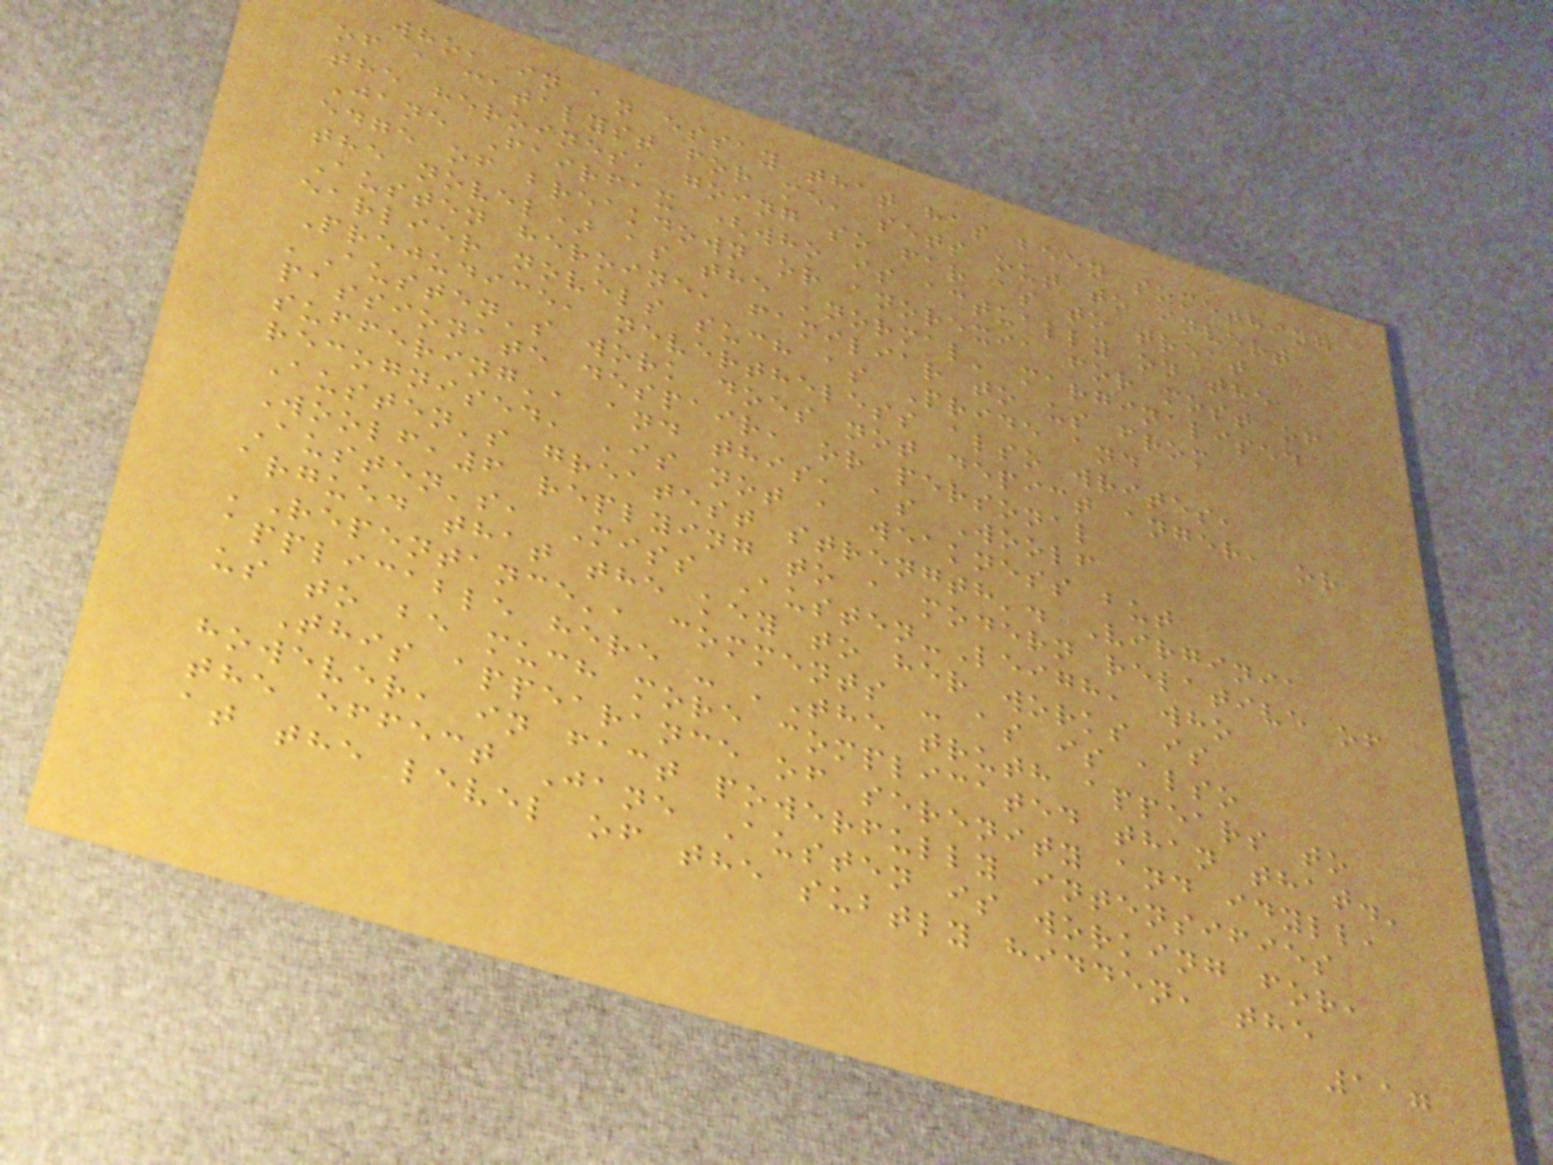who, in an essay that has been something
of a catalyst for me, sets out to invert
the heroines, going so far as to treat
Jane Fairfax (who is actually on the
edge of breakdown or anorexia for most of
the novel) as the 'normal' marginalised
Austen heroine, familiar to us from
earlier novels such as Pride and
Prejudice, nevertheless also writes,
'Austen's work does not depict anger, or
passionate despair, or personal
suffering', and this, as Woolf
recognised, 'is not a weakness but
Austen's greatest strength'. Virginia
Woolf,6 replying to a modern relative of
Austen's, Miss Austen-Leigh, who
argued that the key to her works is
'Repentance', comments - as is also
applicable here - 'The truth appears to
us to be much more complicated than that.'
This appearance of serenity and idyll,
however, in fact powerfully intensifies
the effect Jane Austen is working for,
at the level of the subtly hidden, the
117
